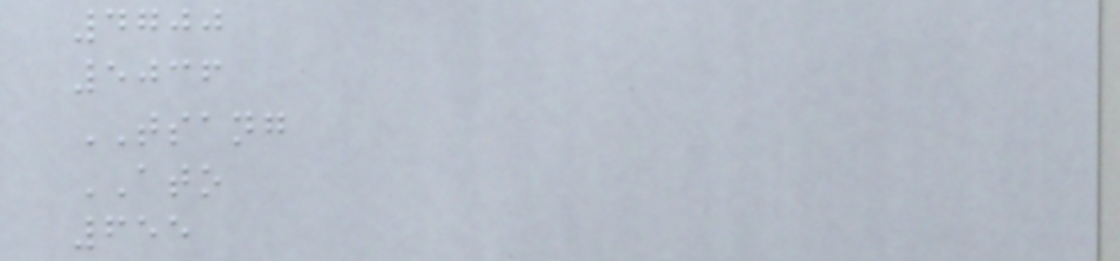4700
5036
TSANG
ATO
655
